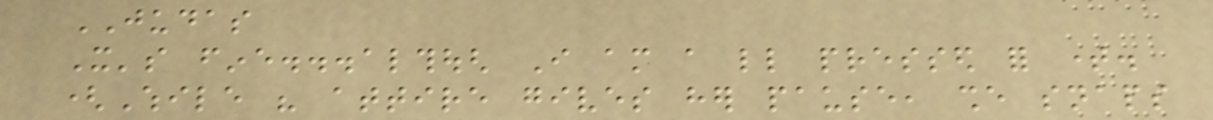JUDAS
It's fine...although I am a little pressed for time.
(While his attire gives her pause, she snaps
